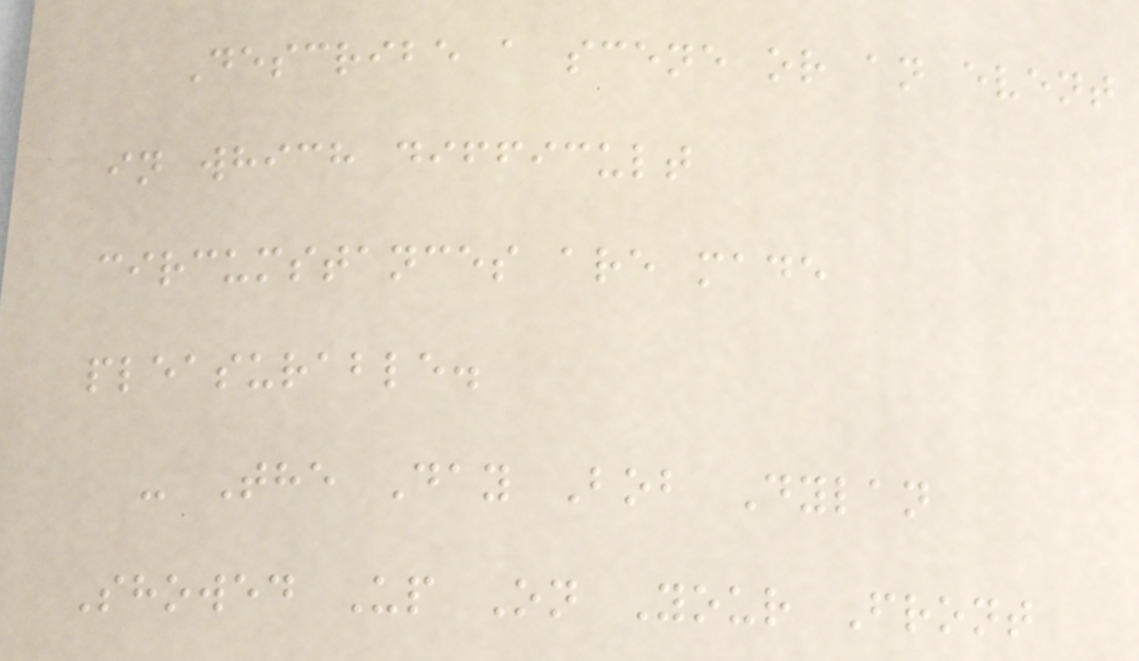Describe a scene or an event
in which difficult
circumstances are made
pleasurable.
- The Day Bob Dylan
Showed Up On Your Front
